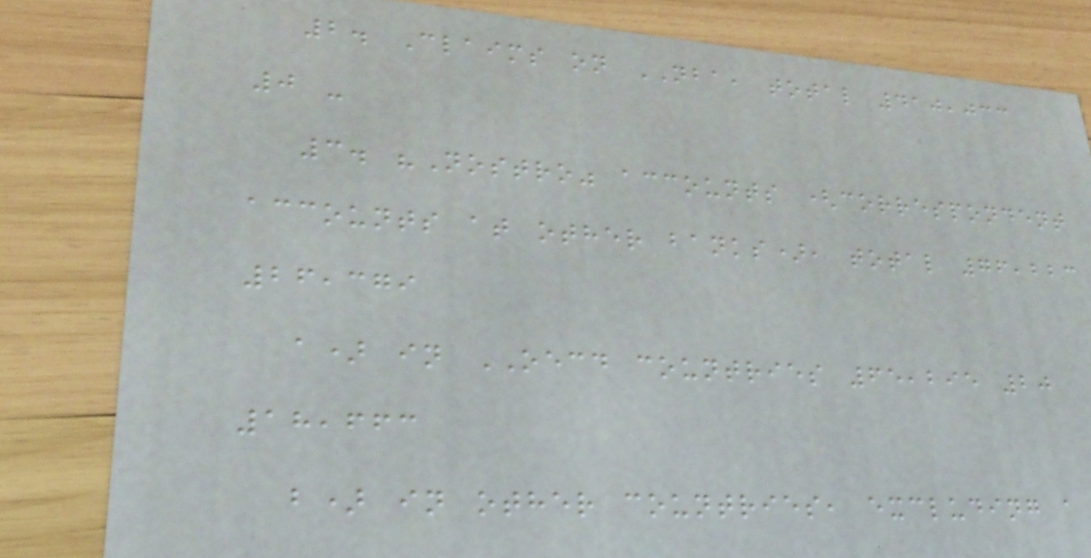2. Claims on NBA, total 410,033
0 -
3. "Nostro" accounts (correspondent
accounts at other banks), total 76,223
26,379
a) in OECD countries 65,295 20
18,663
b) in other countries, excluding a
